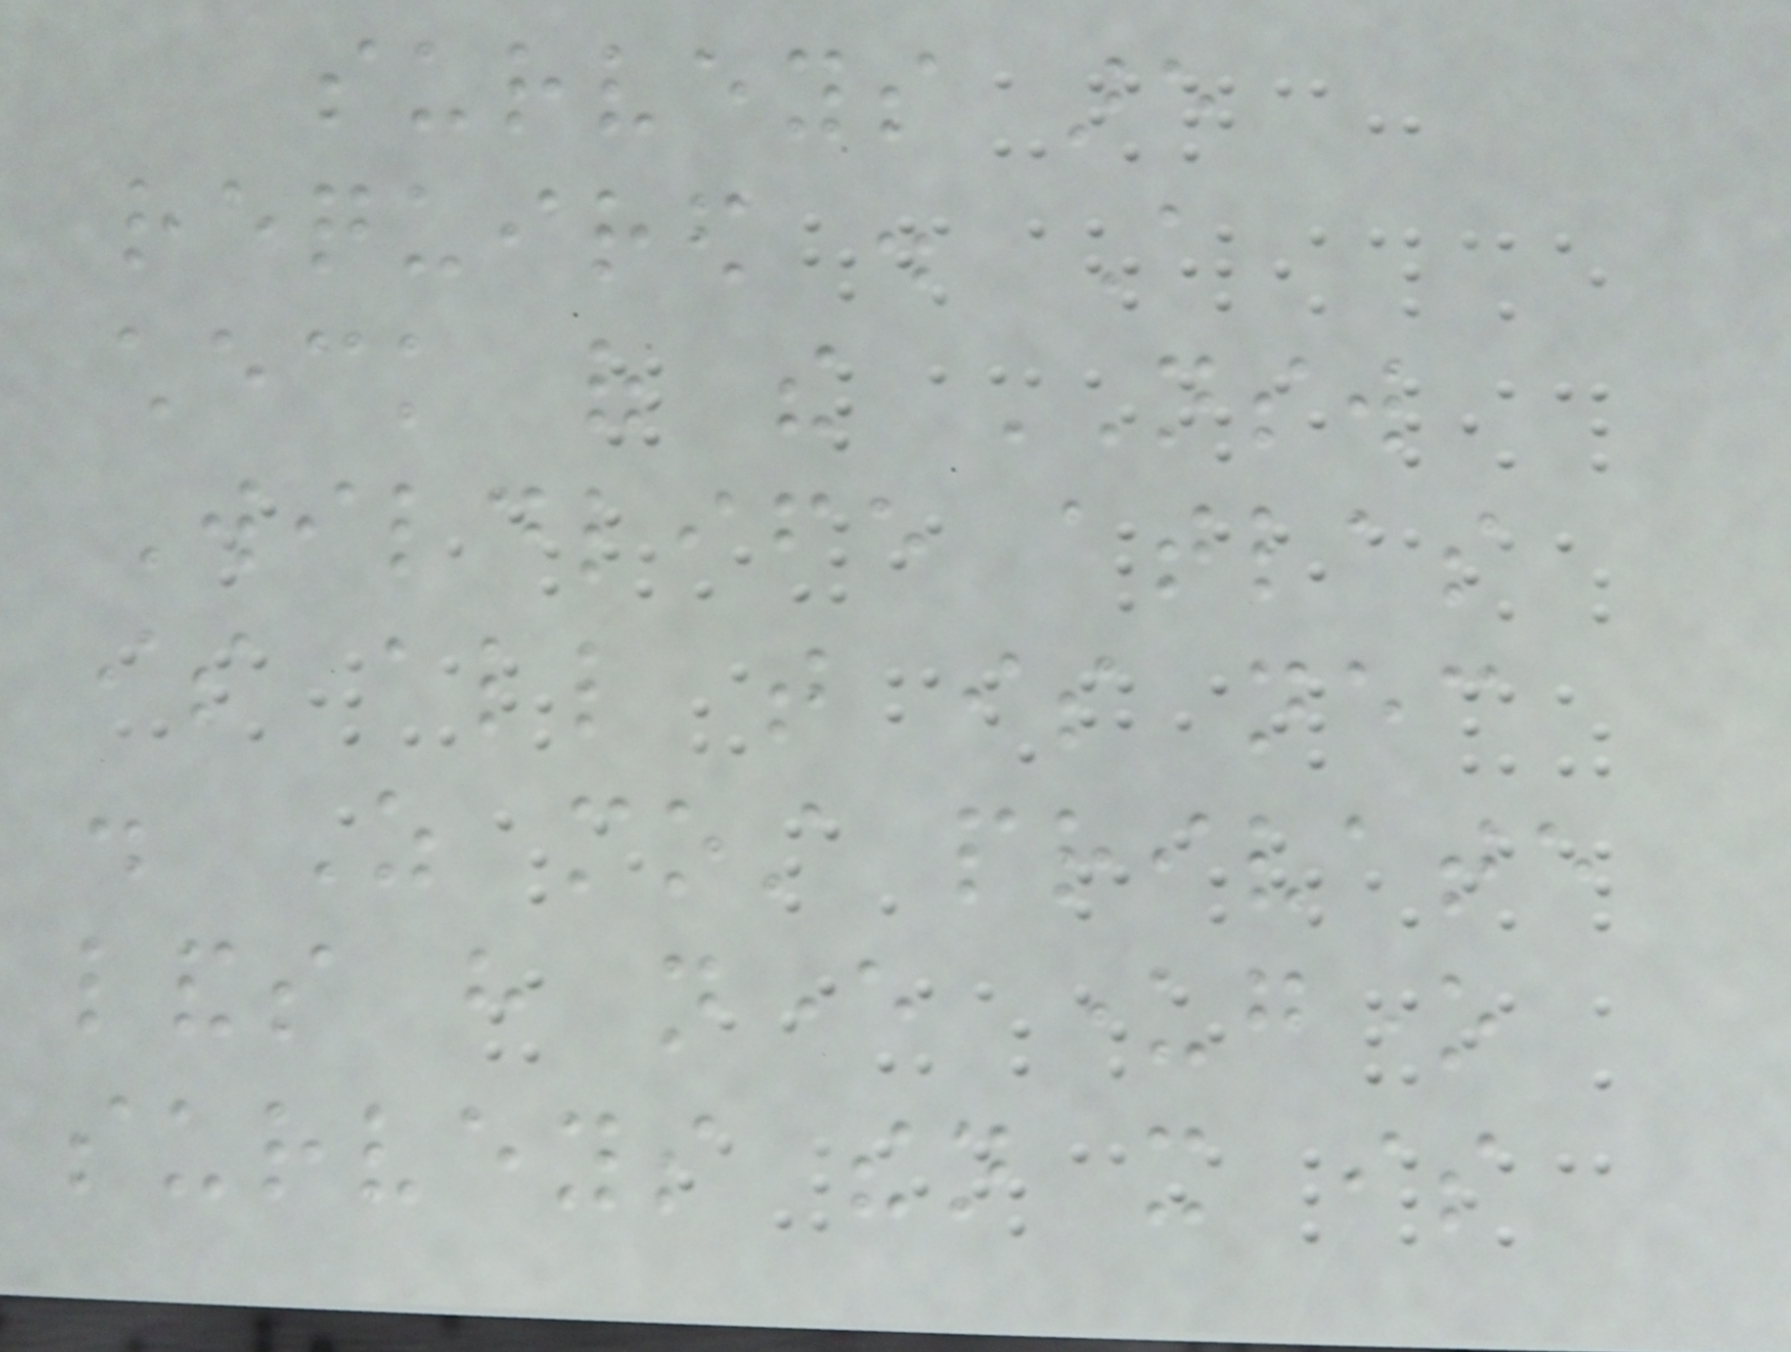surveys are
required . A
check of the NSW
Wildlife atlas
is all that is necessary
. As most private
lands have never undergone
surveys then it is
